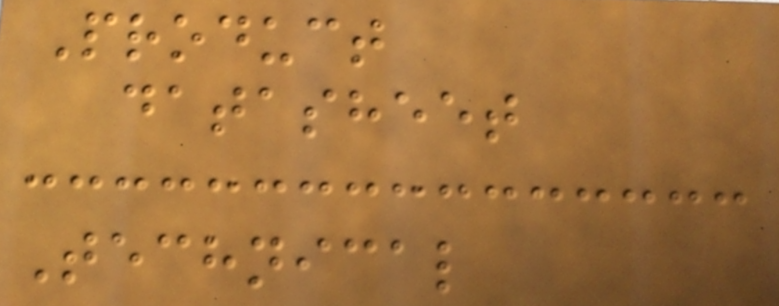Product
datasheet
Technical
